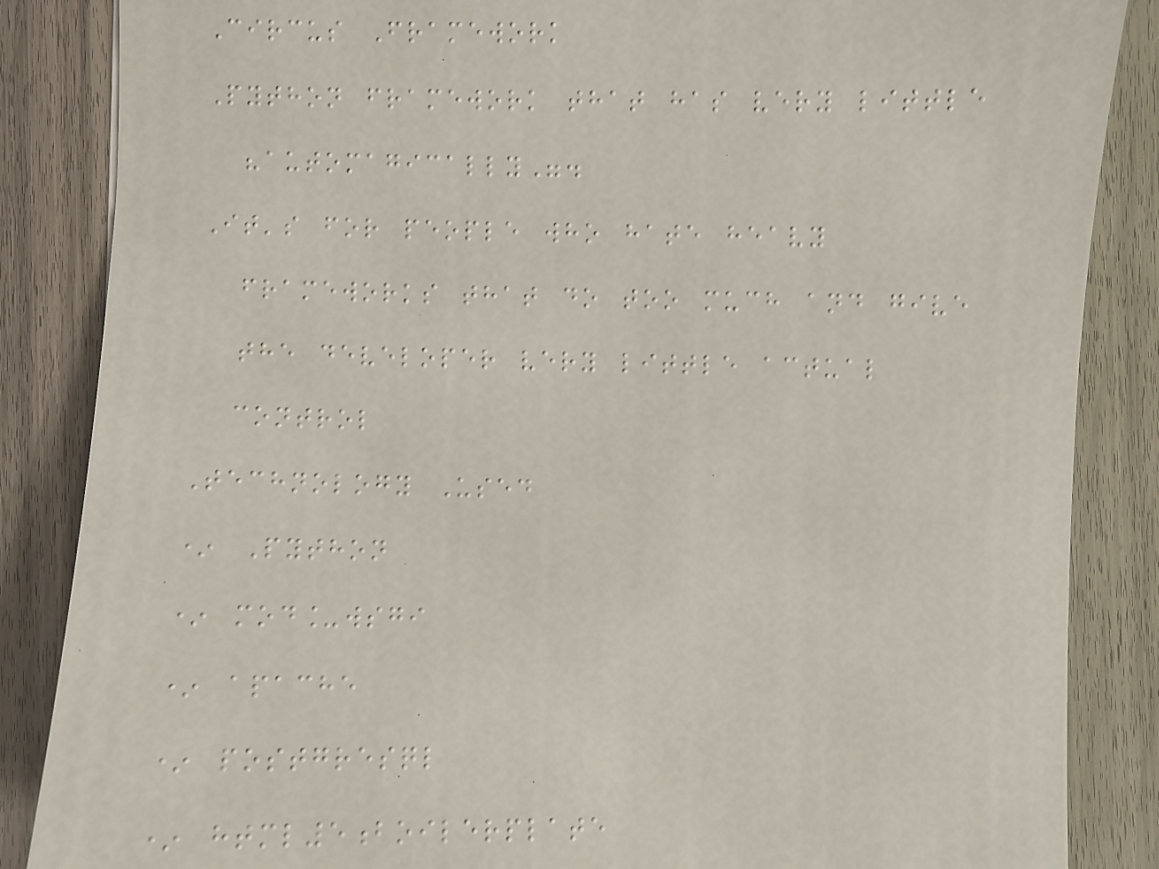Circus Framework
Python framework that has very little
"automagically".
It's for people who hate heavy
frameworks that do too much and give
the developer very little actual
control
Technology Used
* Python
* mod_wsgi
* apache
* postgresql
* html5boilerplate
